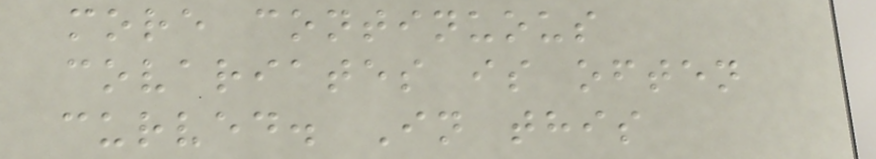more continuous
covariates is often
curved. In this
